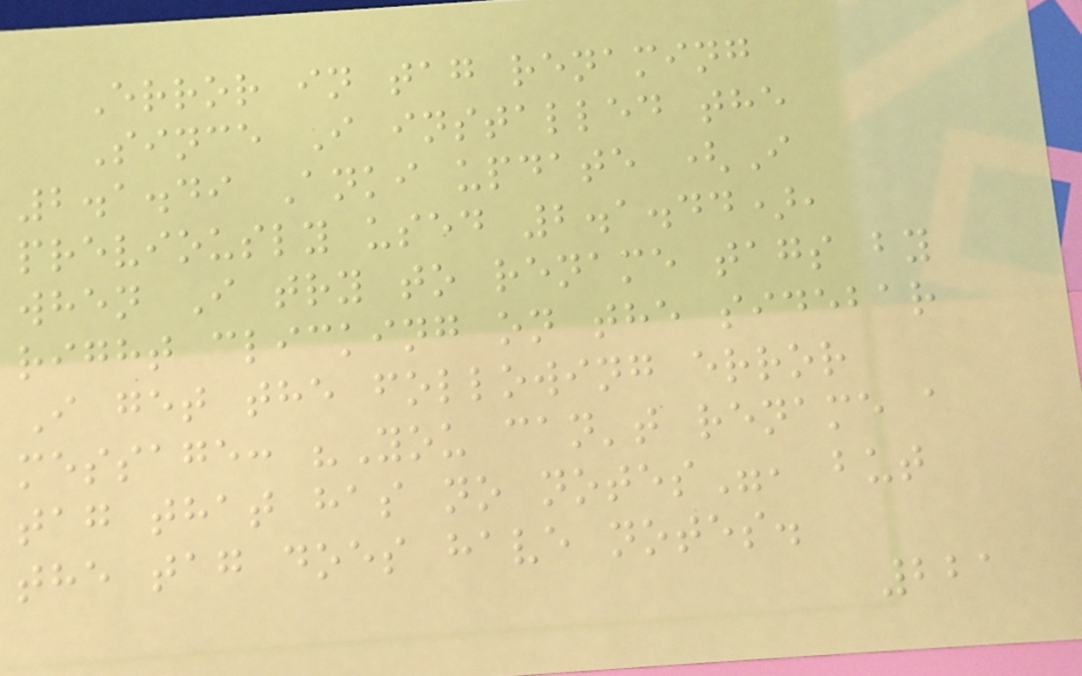Error in tag renaming
Since I installed the
2.1.49 Anki update (I
previously used 2.1.44),
when I try to rename tags by
right clicking on the sidebar
I get the following error
message: "You can't rename a
tag that has no notes", but
the tag does have notes.
221
